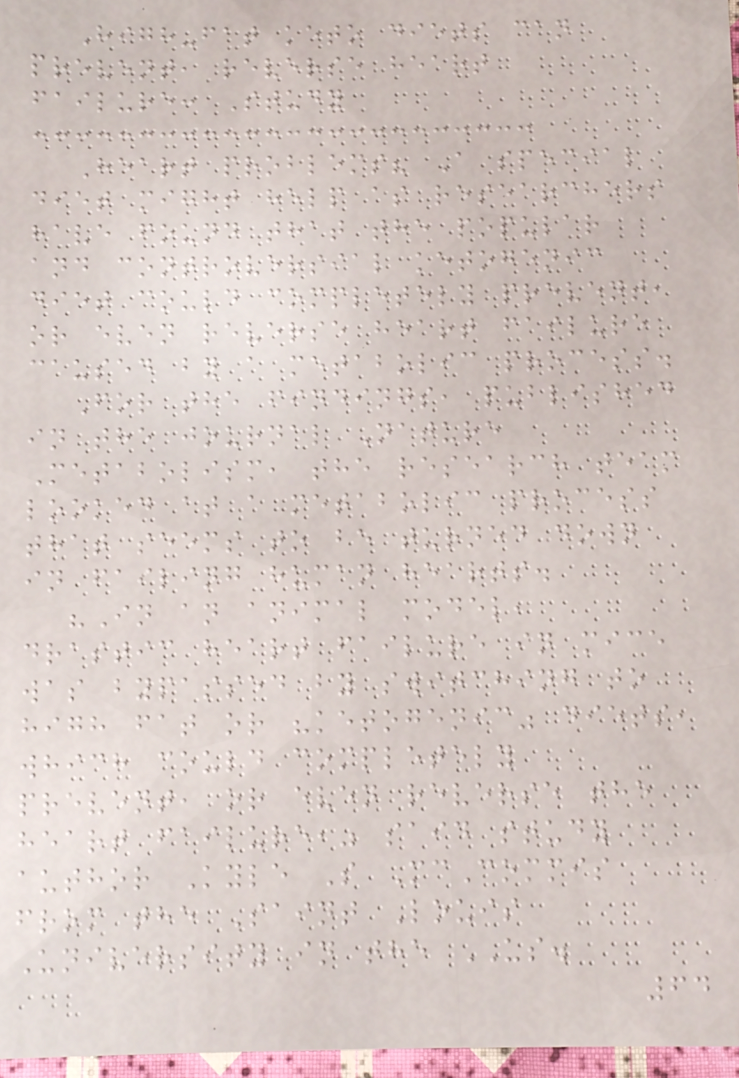High-fat keto diets can
prevent, reverse heart
failure: Study
Heart problems? A special
diet might help as researchers
have found that the popular
and controversial ketogenic
diet could completely prevent,
or even reverse heart failure
caused by a metabolic process.
For the findings, published
in the journal Nature
Metabolism, the research team
looked at a metabolic process
that seems to be turned down
in failing human hearts.
"In an animal model,
drastic heart failure in mice
was bypassed by switching to
high fat or "ketogenic" diets,
which could completely
prevent, or even reverse the
heart failure," said study
author Kyle S McCommis
from the Saint Louis
University in the US.
64
